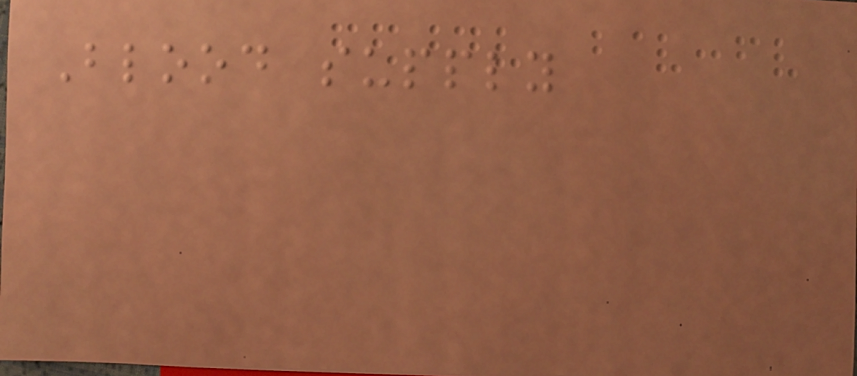Blood supply
